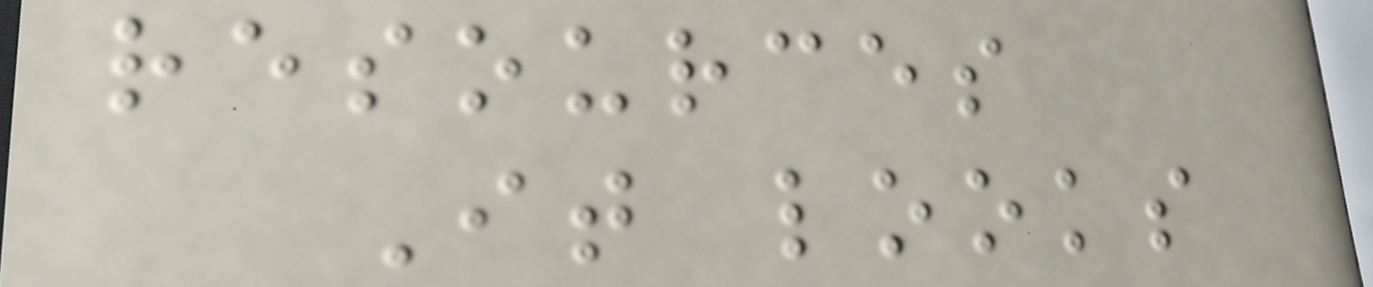resources
It looks
